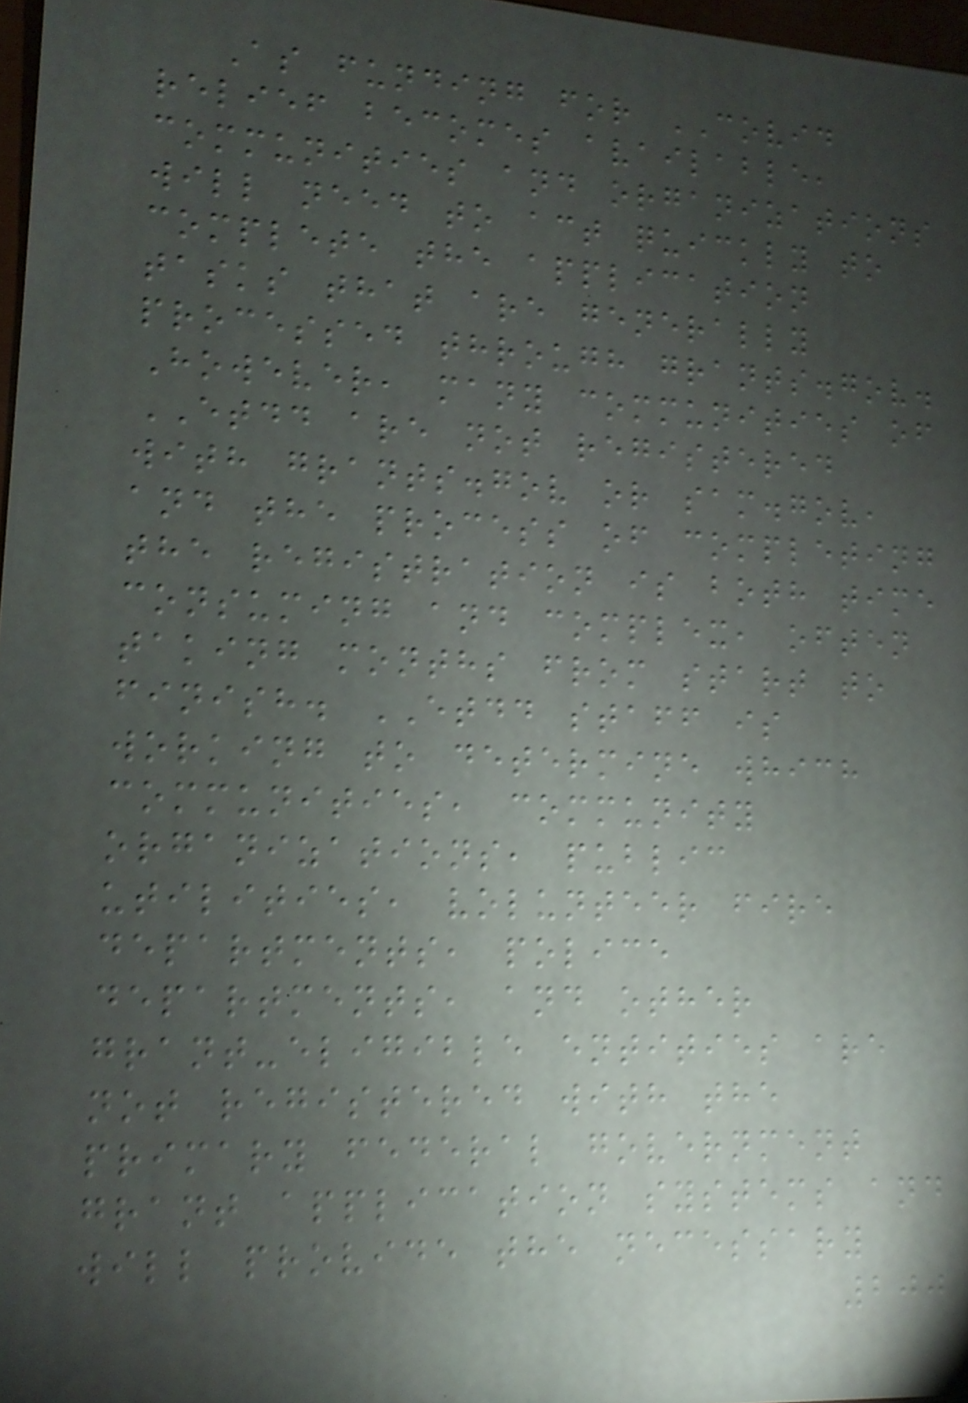As funding for COVID
relief becomes available,
communities and organizations
will need to act quickly to
complete the application
tasks that are generally
processed through grants.gov.
However, many communities of
ETDD are not registered
with grants.gov or sam.gov,
and the process of completing
the registration is both time
consuming and complex, often
taking months from start to
finish. ETDD staff is
working to determine which
communities, community
organizations, public
utilities, volunteer fire
departments, police
departments, and other
grant-eligible entities are
not registered with the
primary federal government
grant application systems and
will provide the necessary
200
